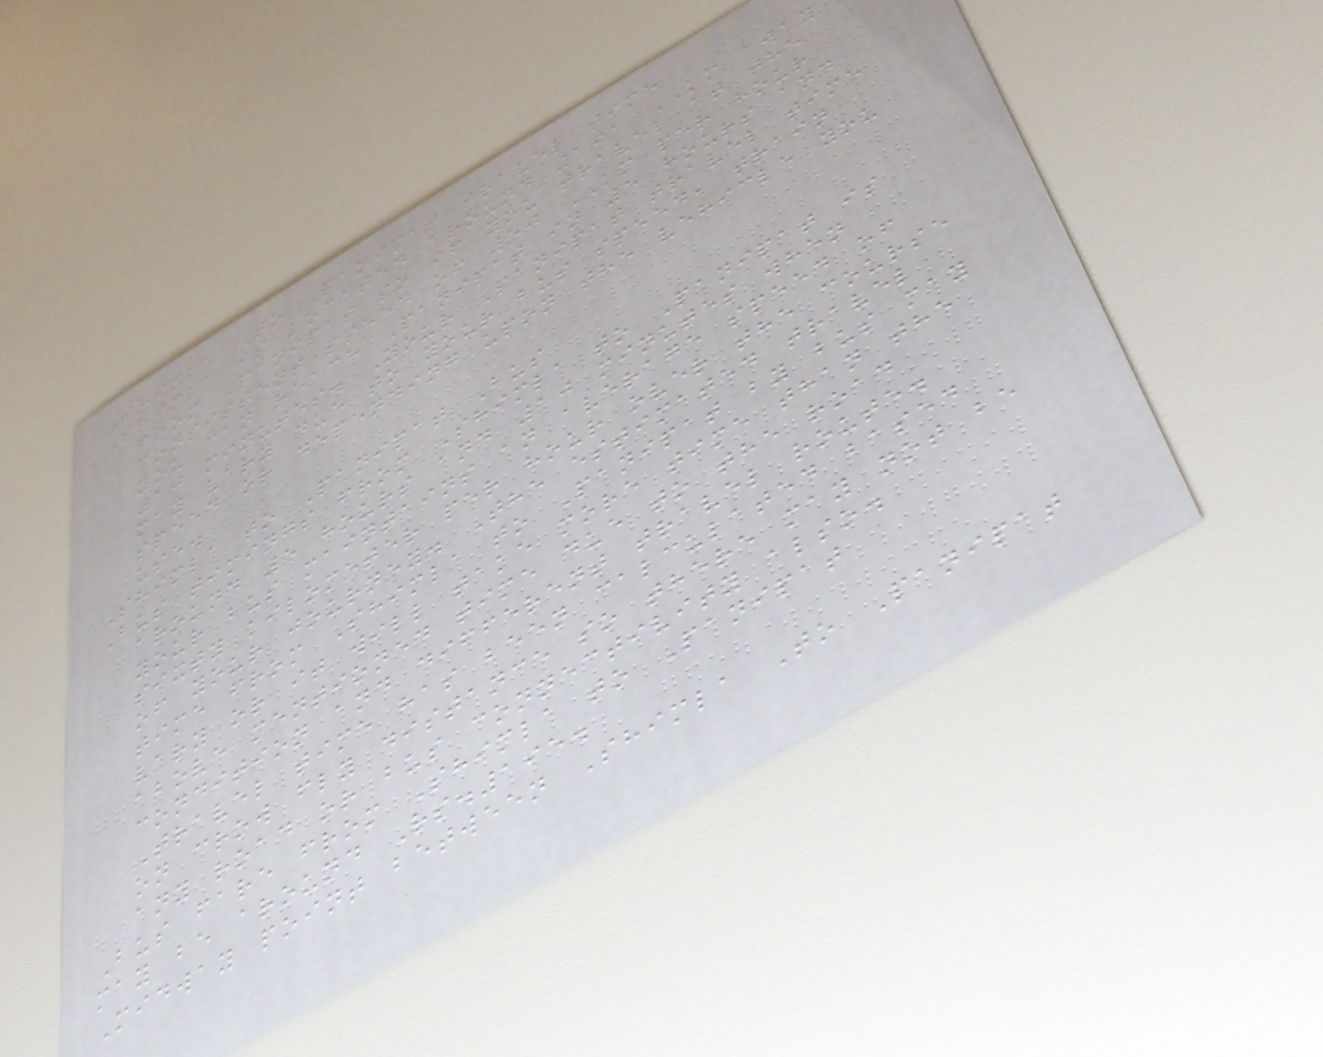Shimla To Panipat travel time
Shimla is located around 191 KM away
from Panipat so if you travel at the
consistent speed of 50 KM per hour
you can reach Panipat in 5 hours and
10 minutes. Your Panipat travel time
may vary due to your bus speed, train
speed or depending upon the vehicle you
use.
Shimla to Panipat Bus
Bus timings from Shimla to Panipat is
around 5 hours and 10 minutes when
your bus maintains an average speed of
sixty kilometer per hour over the course
of your journey. The estimated travel
time from Shimla to Panipat by bus may
vary or it will take more time than the
above mentioned time due to the road
condition and different travel route.
Travel time has been calculated based
on crow fly distance so there may not be
any road or bus connectivity also.
Bus fare from Shimla to Panipat
may be around Rs.195.
Midway point between Shimla To Panipat
